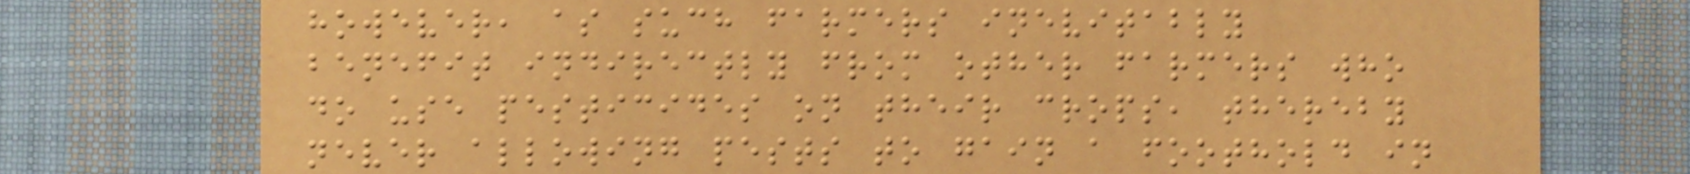however, as such farmers inevitably
benefit indirectly from other farmers who
do use pesticides on their crops, thereby
never allowing pests to gain a foothold in
